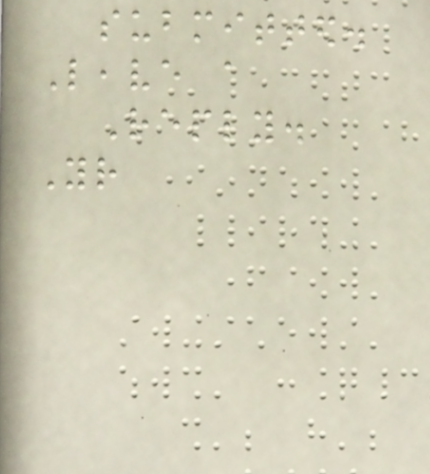submitted.
Leave a
Reply.
Your
